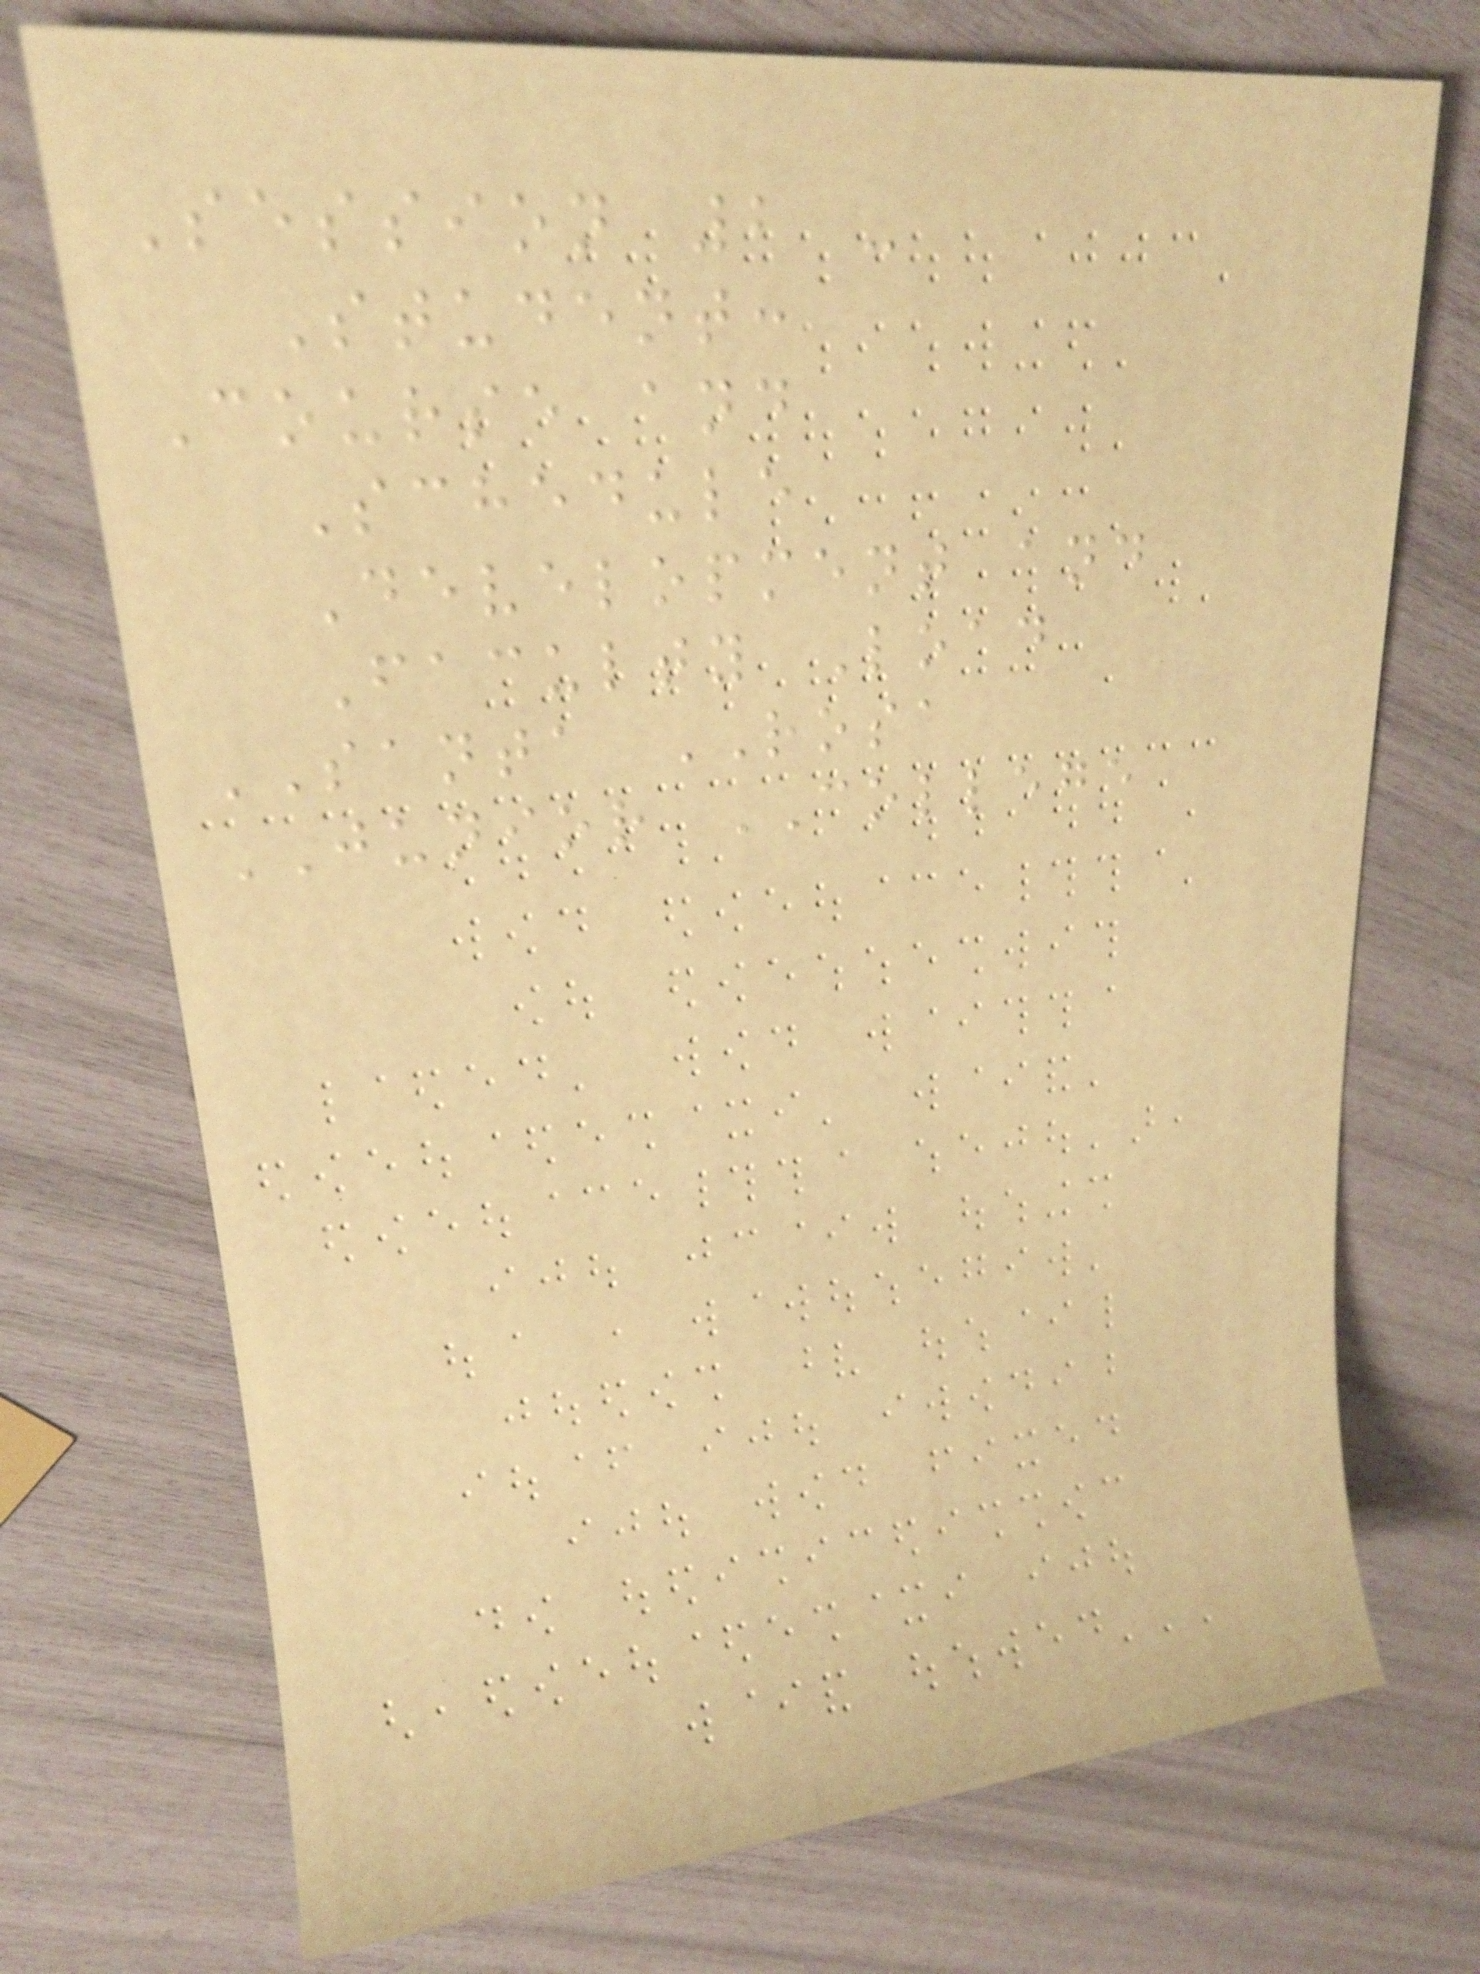Session 2 -
Student:
Course and
Schedule
Development and
Faculty Load
SANTA ROSA
JUNIOR COLLEGE
